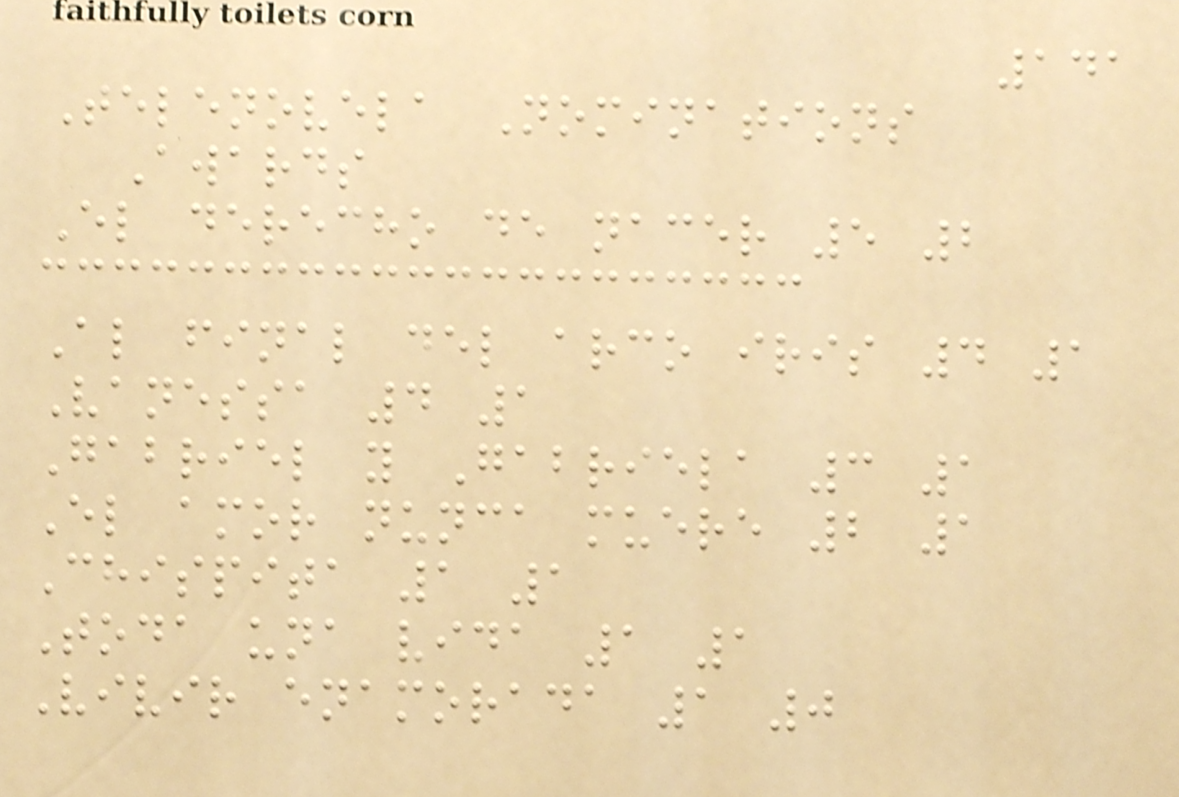141
Telenovela Nominations
Awards
El derecho de nacer 5 2
Al final del arco iris 4 1
Vanessa 4 1
Gabriel y Gabriela 3 1
El amor nunca muere 2 1
Chispita 1 1
Toda una vida 1 1
Vivir enamorada 1 0
